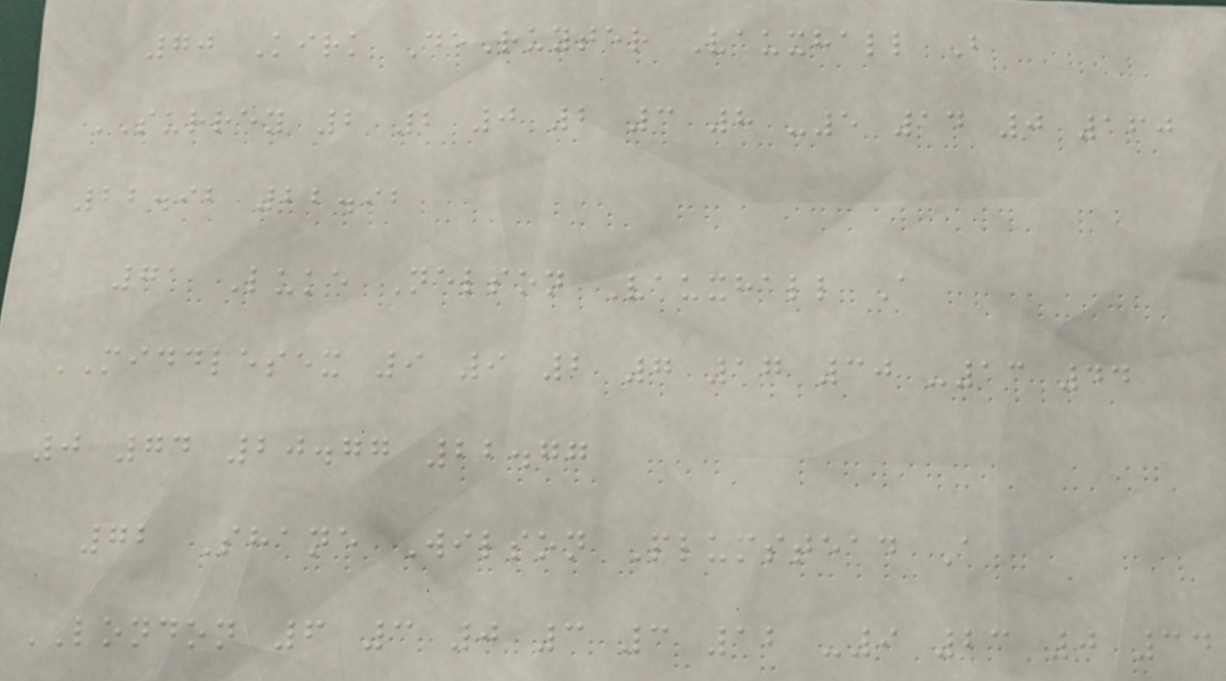70 Kirk DeRuyter Vauxhall B
SURREY 2 2 0 2 3 8 -5 14 0 160
22.92 22.92
71 Luke Nelson Vauxhall A
MIDDLESEX 9 9 2 7 17 30 -13 44
0 74 20.77 22.77
72 Shane Wilson Plumstead A
LONDON 6 3 0 3 3 12 -9 23 0 34
